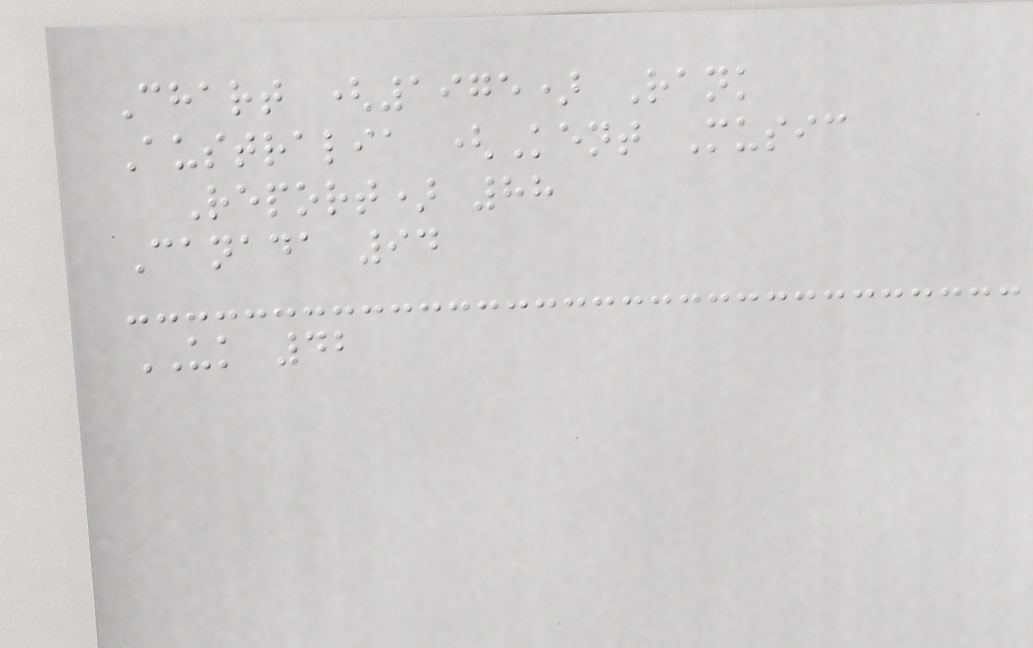Chart (1975) Rank
Australia (Kent Music
Report) 88
Canada 94
UK 42
